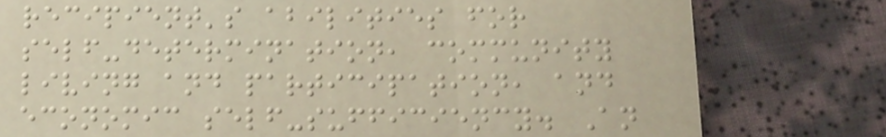recipient's abilities for
self-determination, community
living and participation, and
economic self-sufficiency. An
